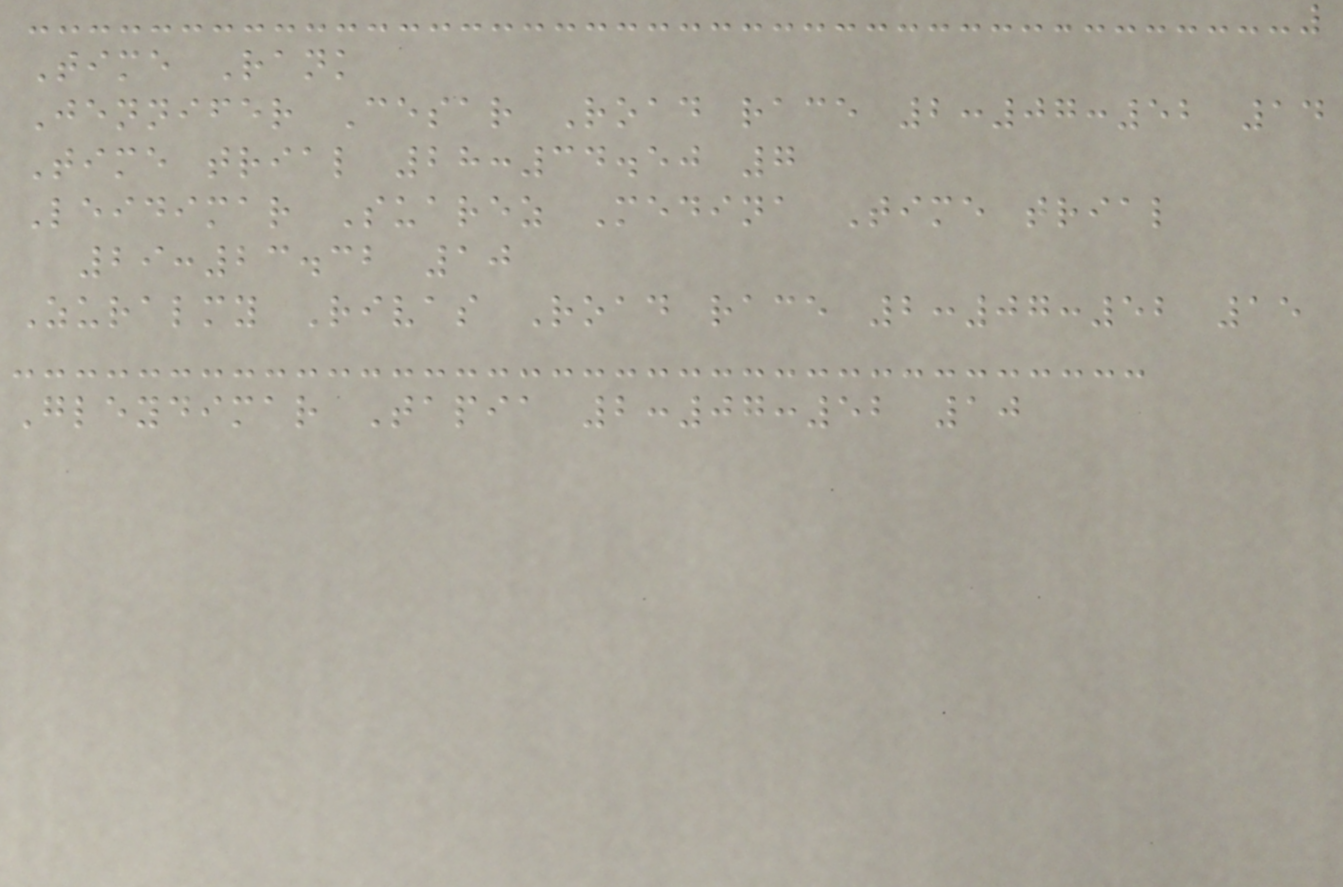Time Rank
Jennifer Cesar Road race 2:07:52 14
Time trial 28:34.50 7
Leidimar Suarez Medina Time trial
29:23.32 10
Zuralmy Rivas Road race 2:07:52 15
Gleydimar Tapia 2:07:52 10
